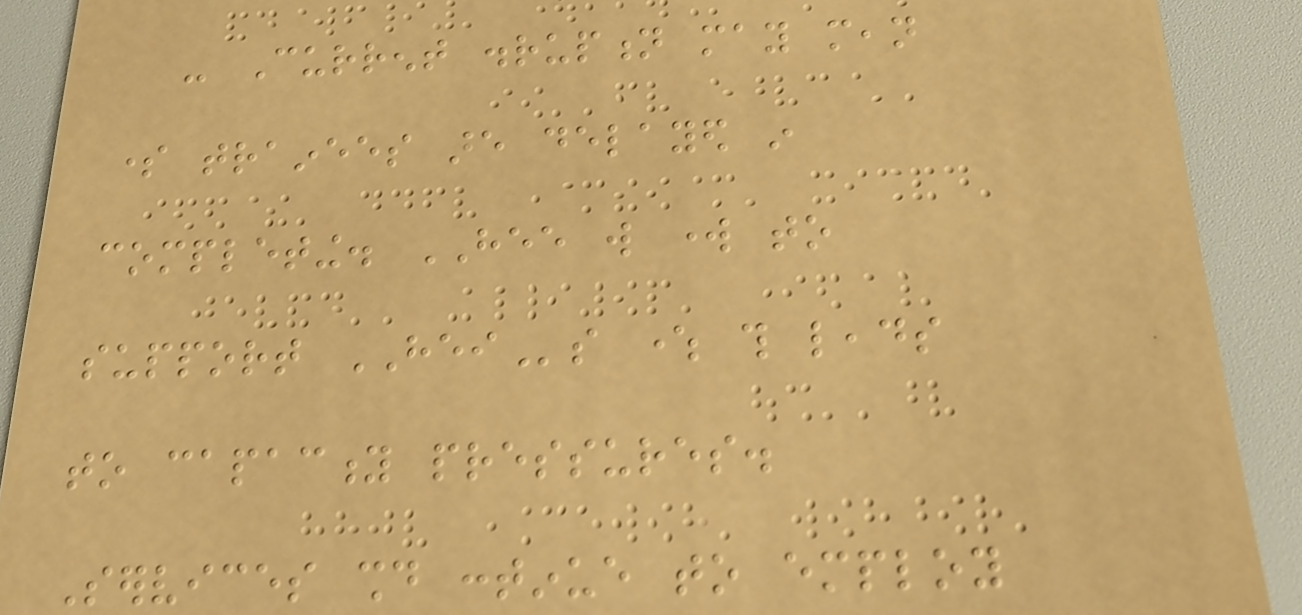- Current disruption may mean
some trainees are delayed in
completing. HEE will work to
support HEIs where this leads
to capacity pressures.
Services should continue to employ
